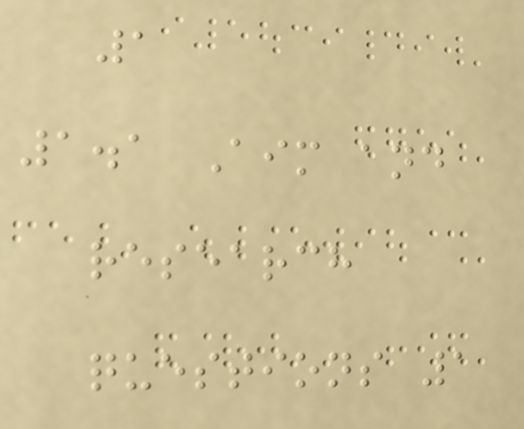1
1.1 Aim and
research
questions 1
